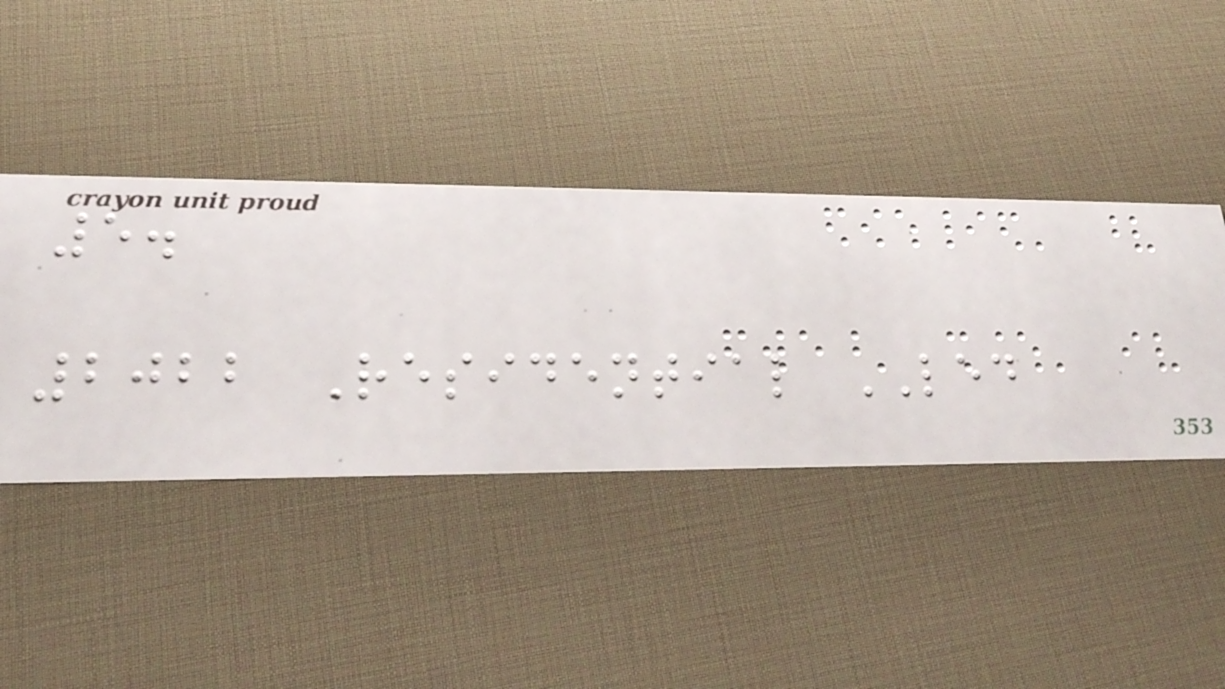5.
2022 Residential LED
